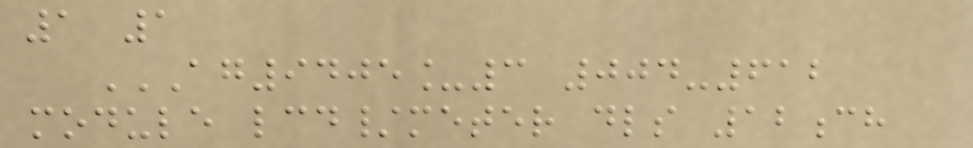1 1
AG9405_3 004-612
MODULE LCD/METER DLS 12CH
